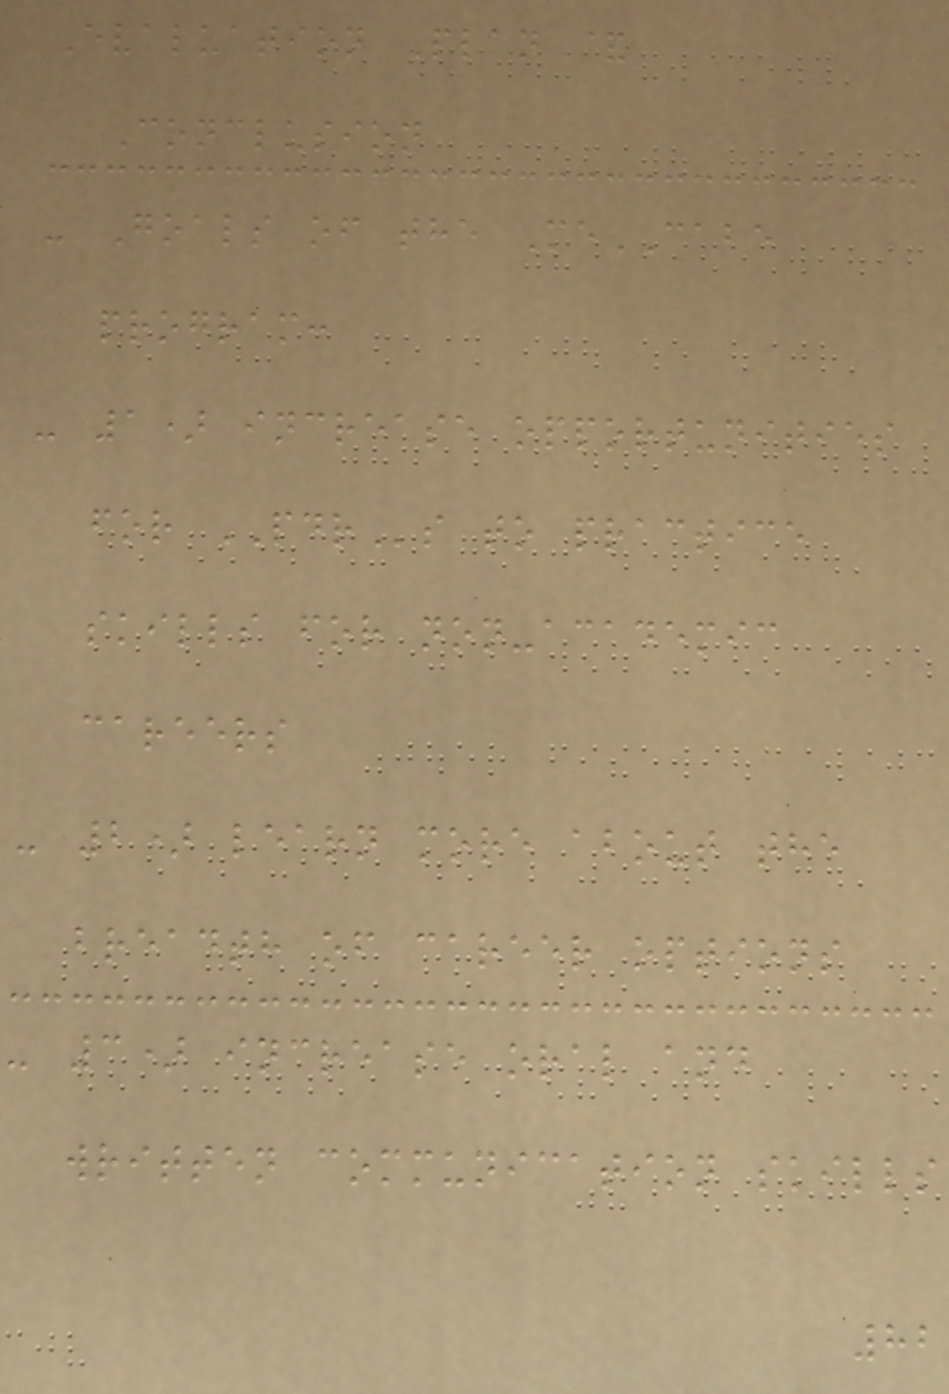Evaluation Plan &
Conclusion
- Goals of the MeCABE
program:
- 1) increase opportunities
for PDRs to practice
skills for non-academic
careers
- 2) learn more about the
breadth of career options
- 3) increase oral and
written communication skills
82
